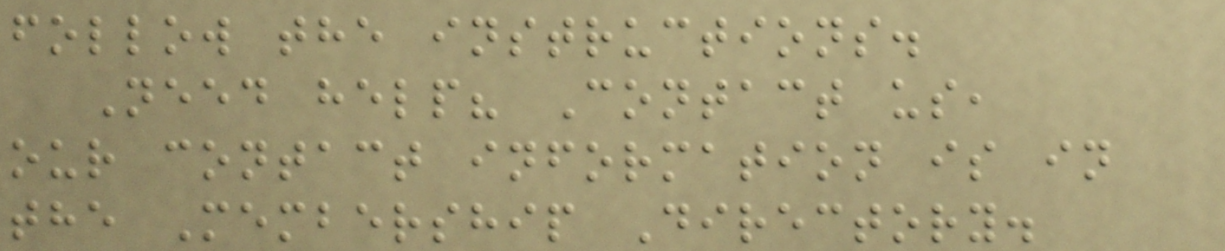follow the instructions.
Need help? Contact us,
our contact information is in
the Membership Directory.
